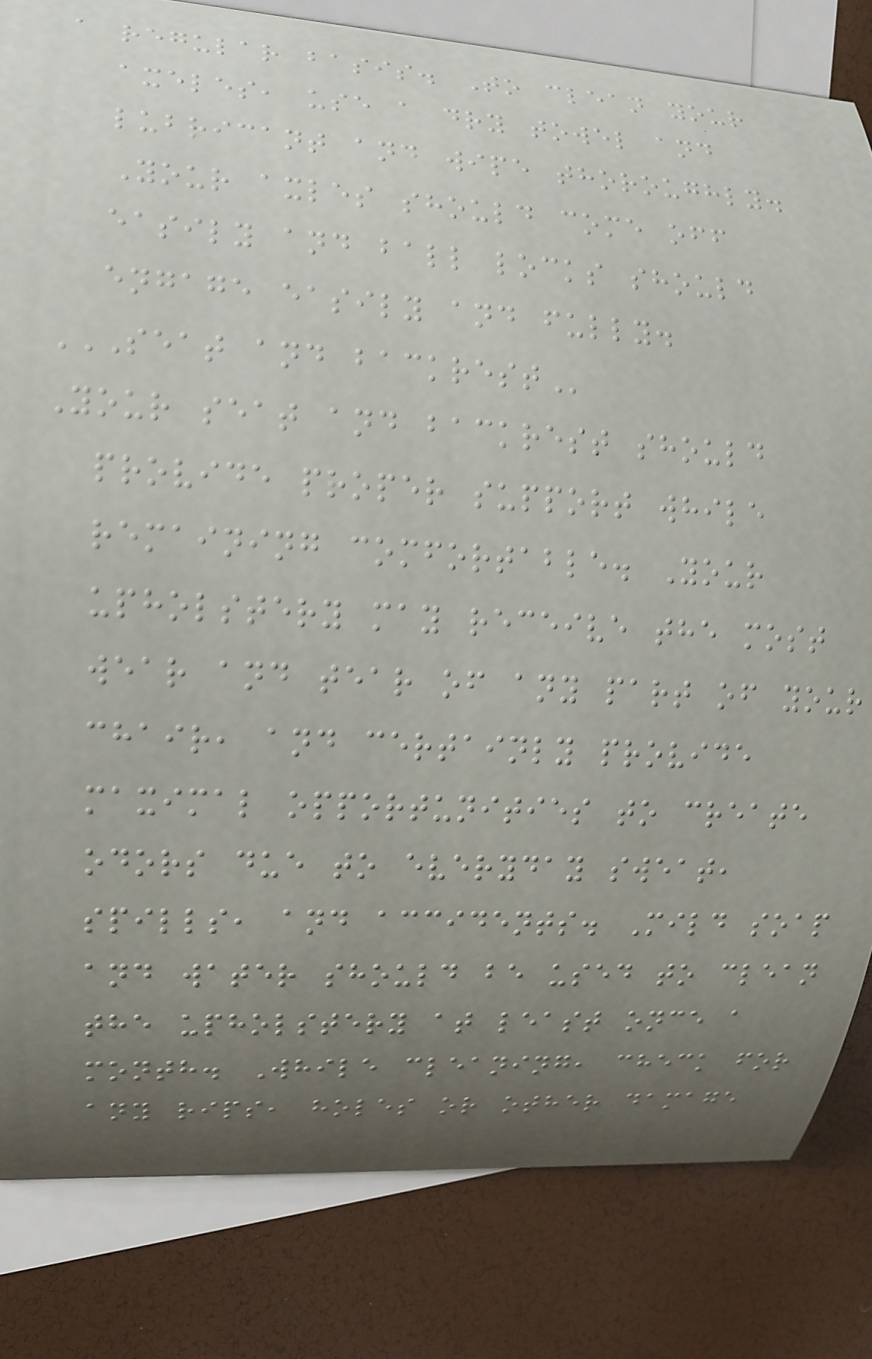a regular basis. To clean your
axeles, use a dry towel and
lubricant and wipe thoroughly.
Your axles should come off
easily and ball locks should
engage easily and fully.
SEAT AND BACKREST
Your seat and backrest should
provide proper support while
remaining comfortable. Your
upholstery may receive the most
wear and tear of any part of your
chair, and certainly provide
maximal opportunities to create
odors due to everyday sweat,
spills, and accidents. Mild soap
and water should be used to clean
the upholstery at least once a
month. While cleaning, check for
any rips, holes or other damage
